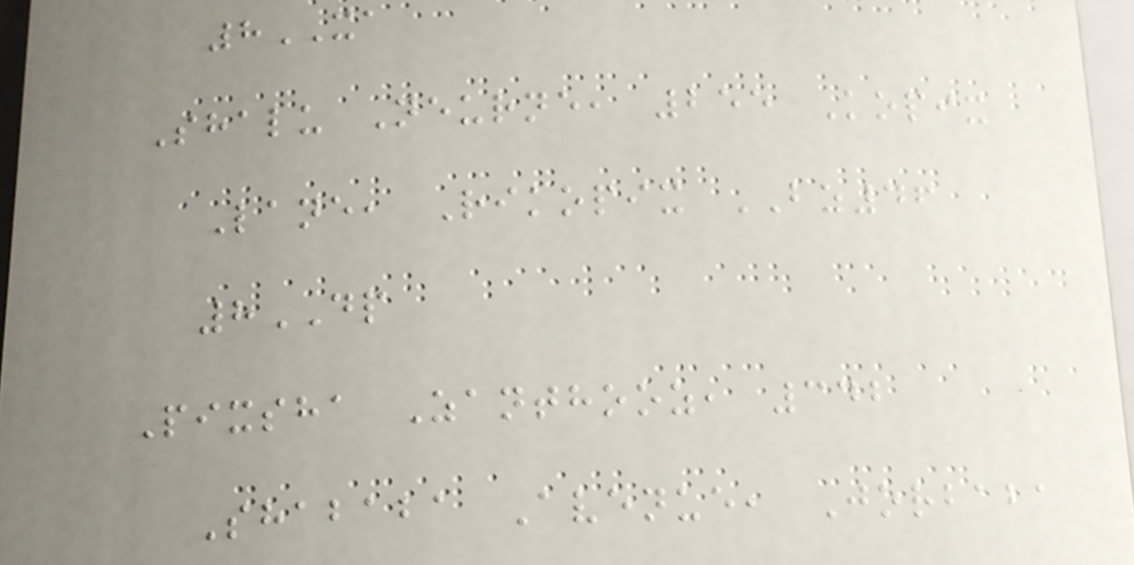8XA
Shalu Neurne, 255 Kopix
Lane, Rikopix BZ46
8DP
Pixsha Zanthooz, 342
Shababa Avenue, Jorbaba
